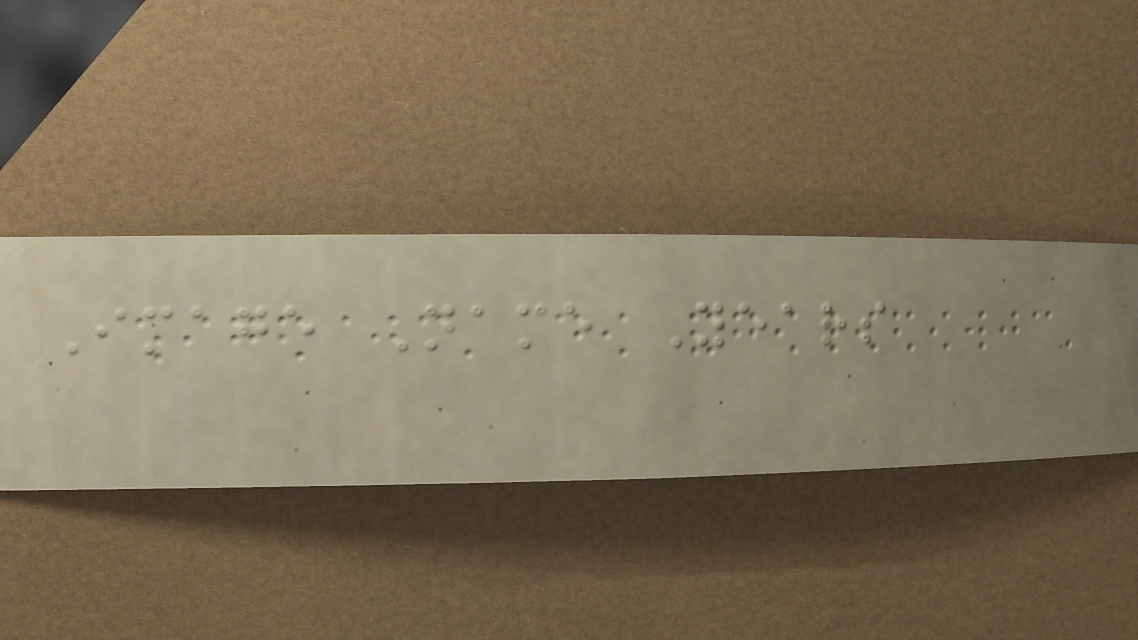Image Name Years
